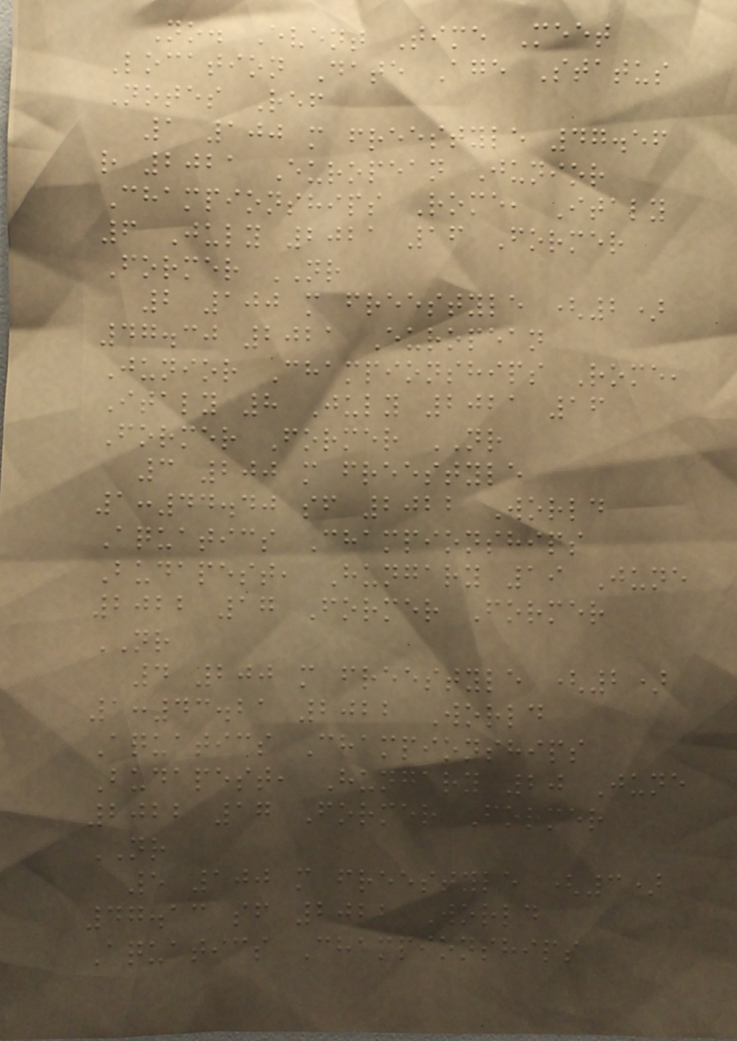No. Event Time Meet
Location Date Age Status
Notes Ref
1 100 m freestyle 47.56
r 2021 European Junior
Championships Rome, Italy
6 July 2021 16 Former
Former NR
2 100 m freestyle (2)
47.30 2021 European
Junior Championships Rome,
Italy 8 July 2021 16
Former Former NR
3 200 m freestyle
1:44.40 sf 2022 World
Aquatics Championships
Budapest, Hungary 19 June
2022 17 Former Former
NR
4 200 m freestyle (2)
1:43.21 2022 World
Aquatics Championships
Budapest, Hungary 20 June
2022 17 Former Former
NR
5 100 m freestyle (3)
47.13 sf 2022 World
Aquatics Championships
